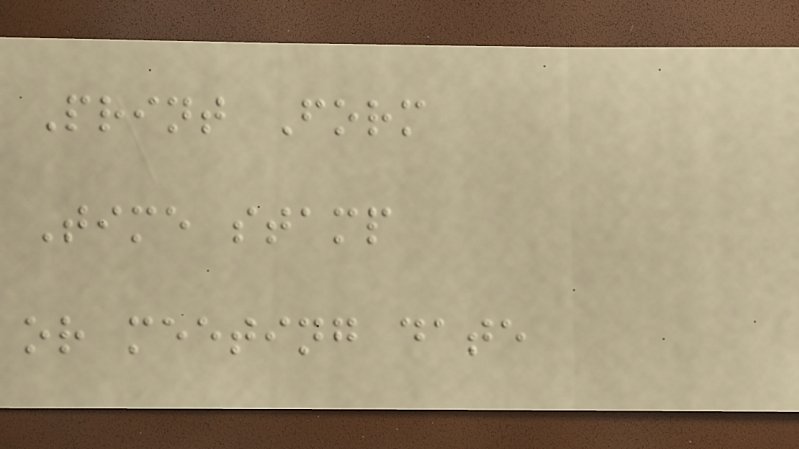Print Form
Time stamp
or meeting date
